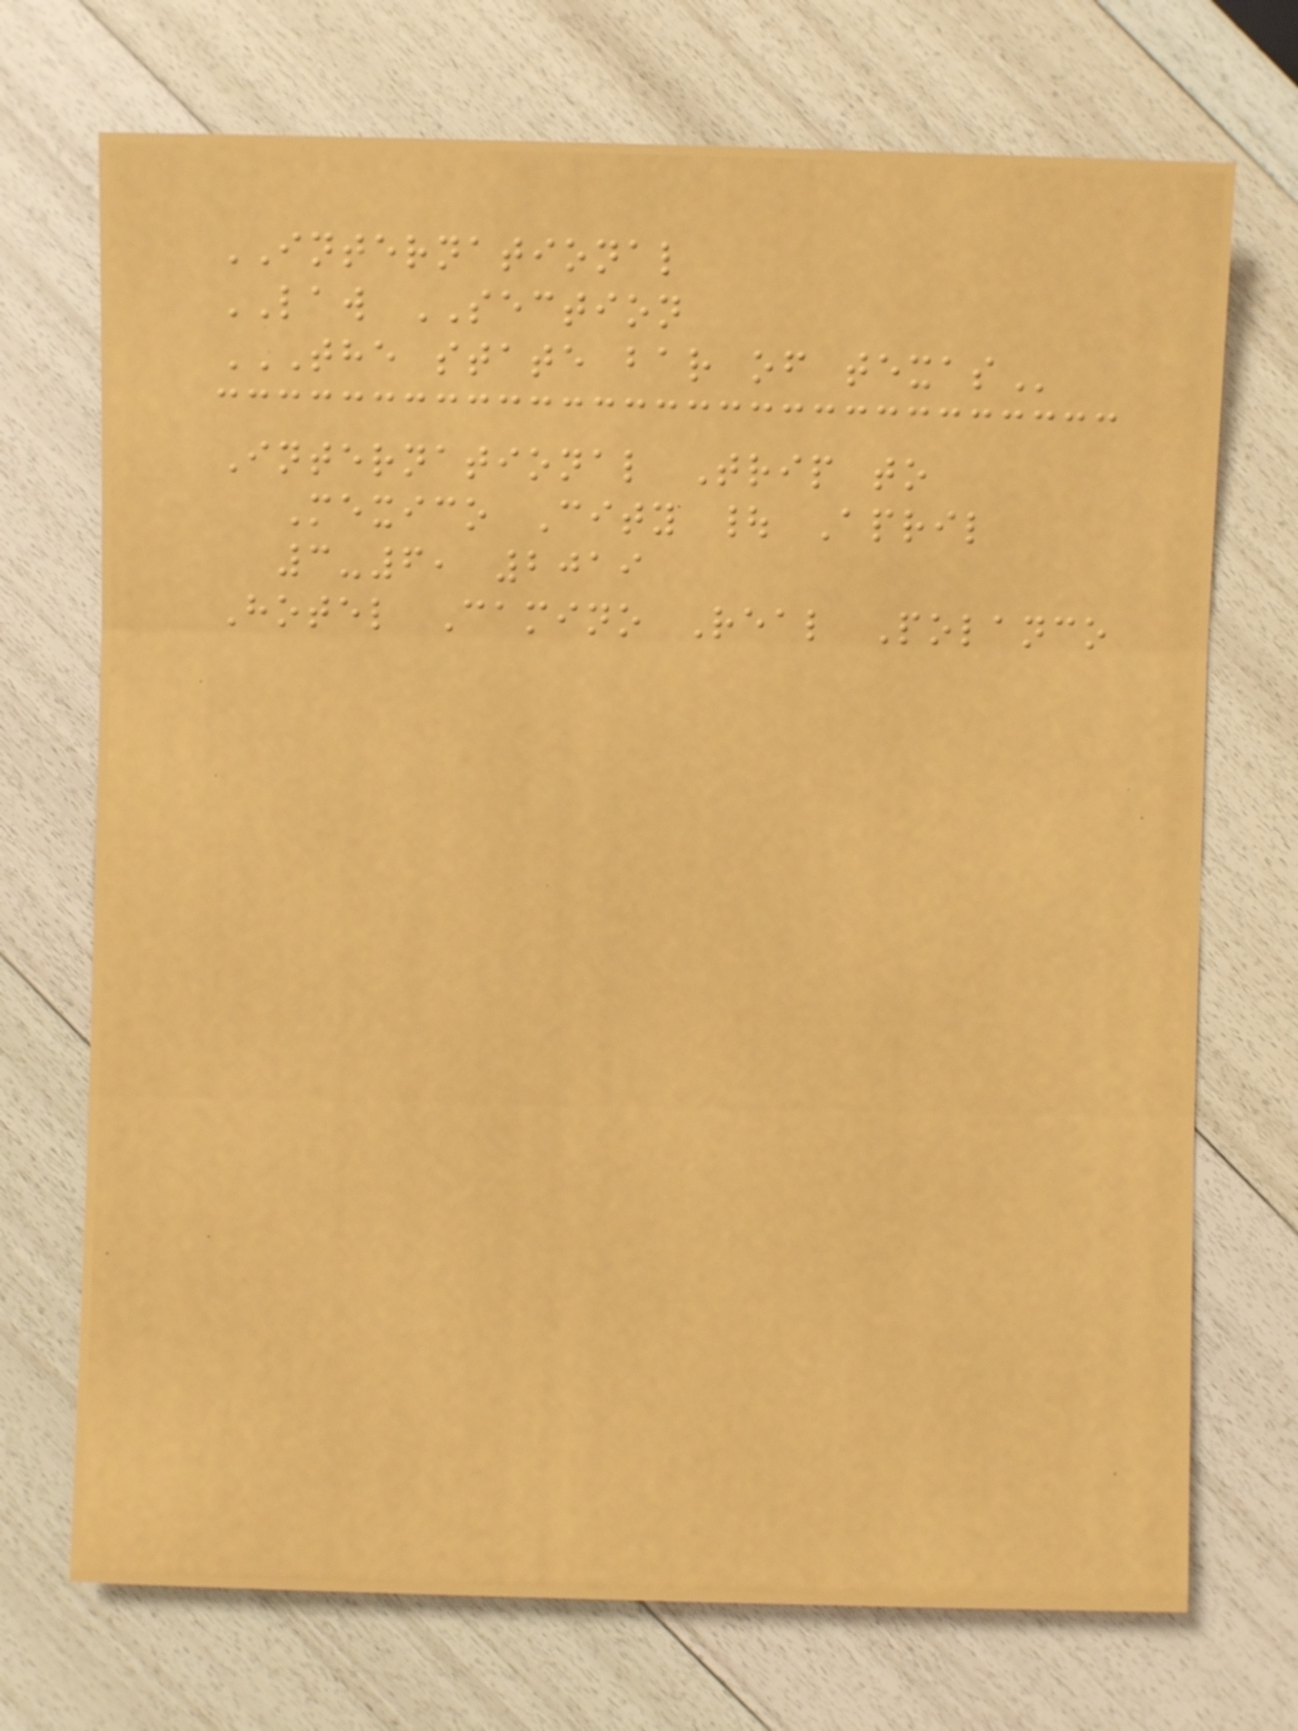INTERNATIONAL
LAW SECTION
THE STATE BAR OF TEXAS
International Trip to
Mexico City | April
3-6, 2019
Hotel Camino Real Polanco
